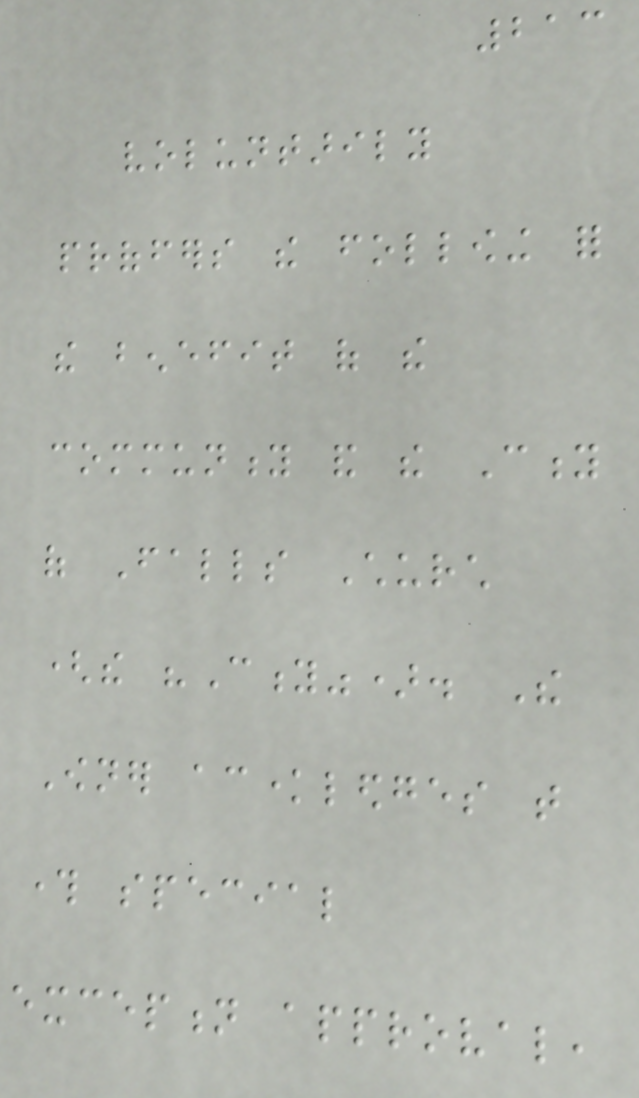213
voluntarily
proffers the following for
the benefit of the
community and the City
of Falls Church
(the "City"). The
Owner acknowledges that
through special
exception approval,
